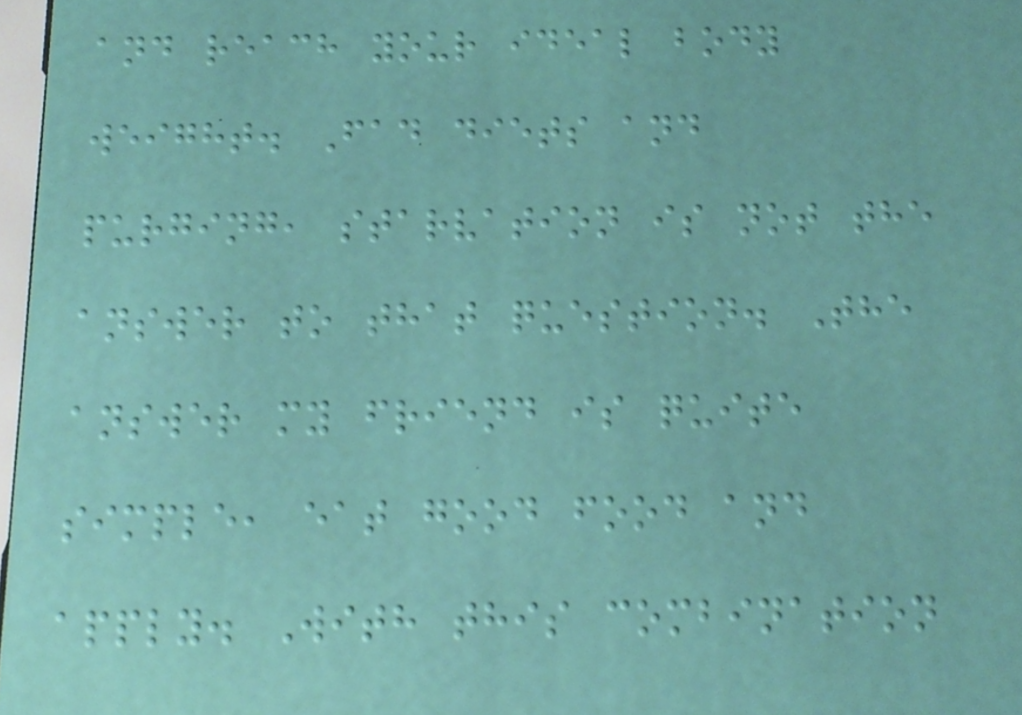and reach your ideal body
weight. Fad diets and
purging, starvation is not the
answer to that question. The
answer my friend is quite
simple, eat good food and
apply. With this combination
